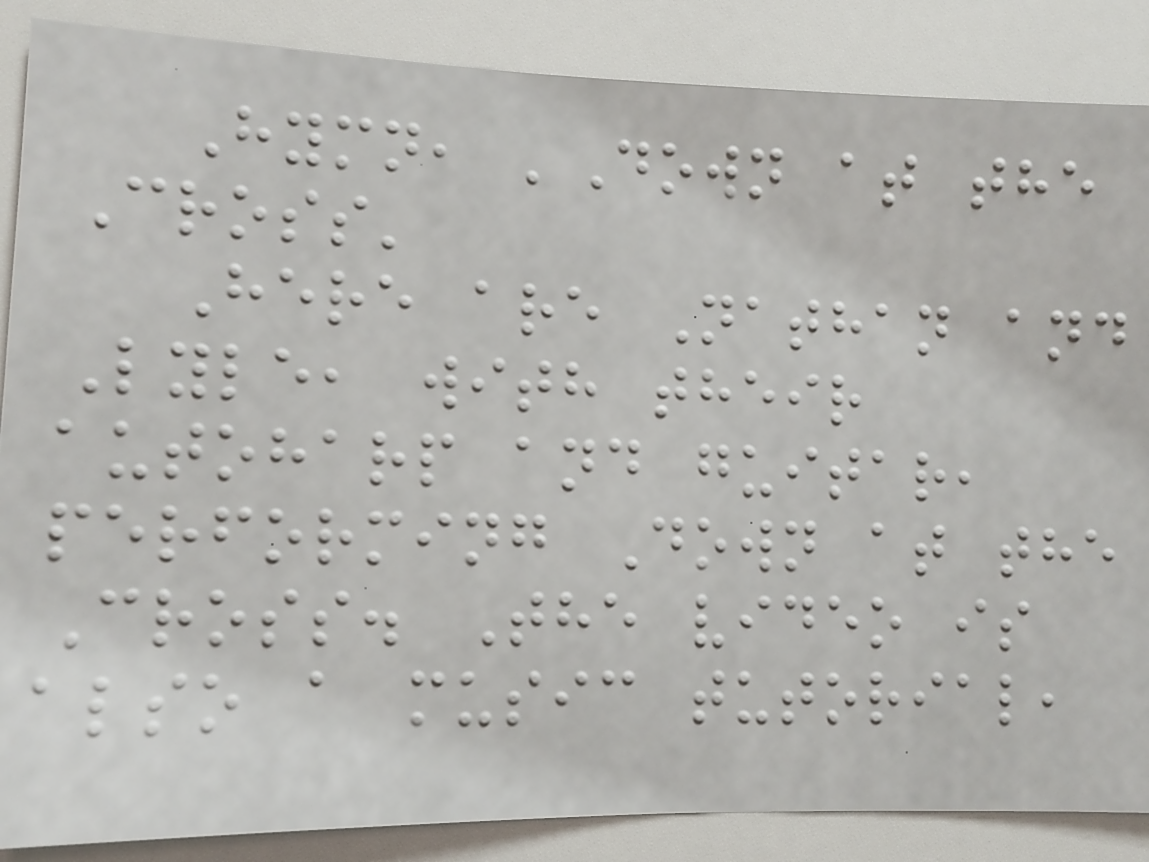Hymn, 'Down at the
Cross'
Here are Nathan and
Lyle, with their
autoharp and guitar,
performing Down at the
Cross. The video is
also a music tutorial,
